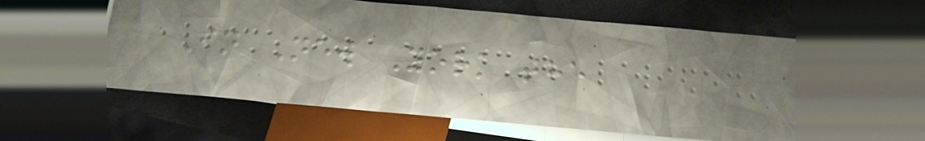In New York the
